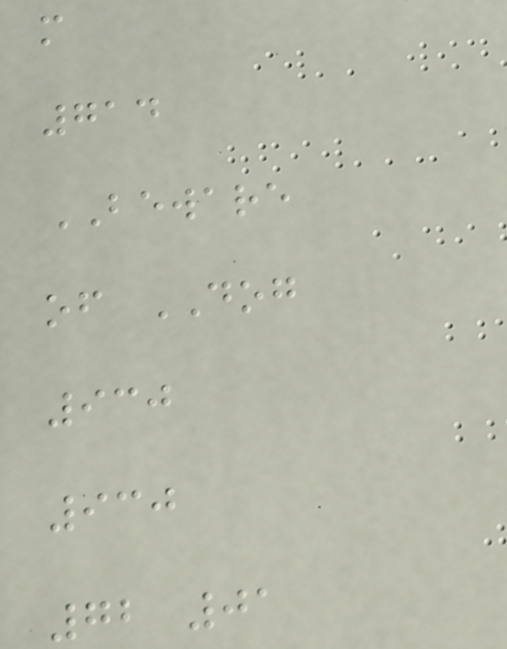m
714
BEWARE
of DOG
930
930
72 01
